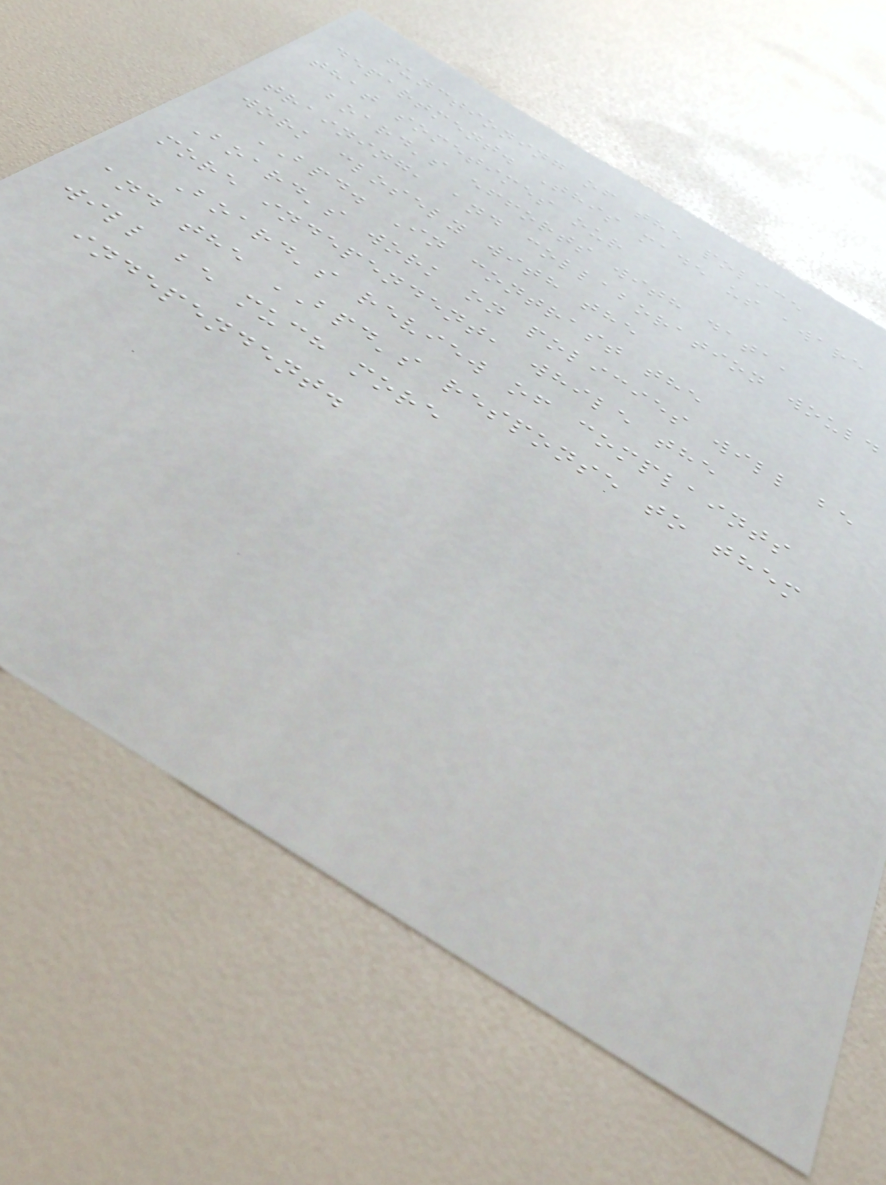functioning of the police
department. This made us aware
that sometimes our
board's efforts with data,
training, and collaboration would
work closely with the
BPD. In contrast the
Board's work on policies will be
more independent, while the
Board's review of complaints
and the BPD's response to them
will be much more
independent.
